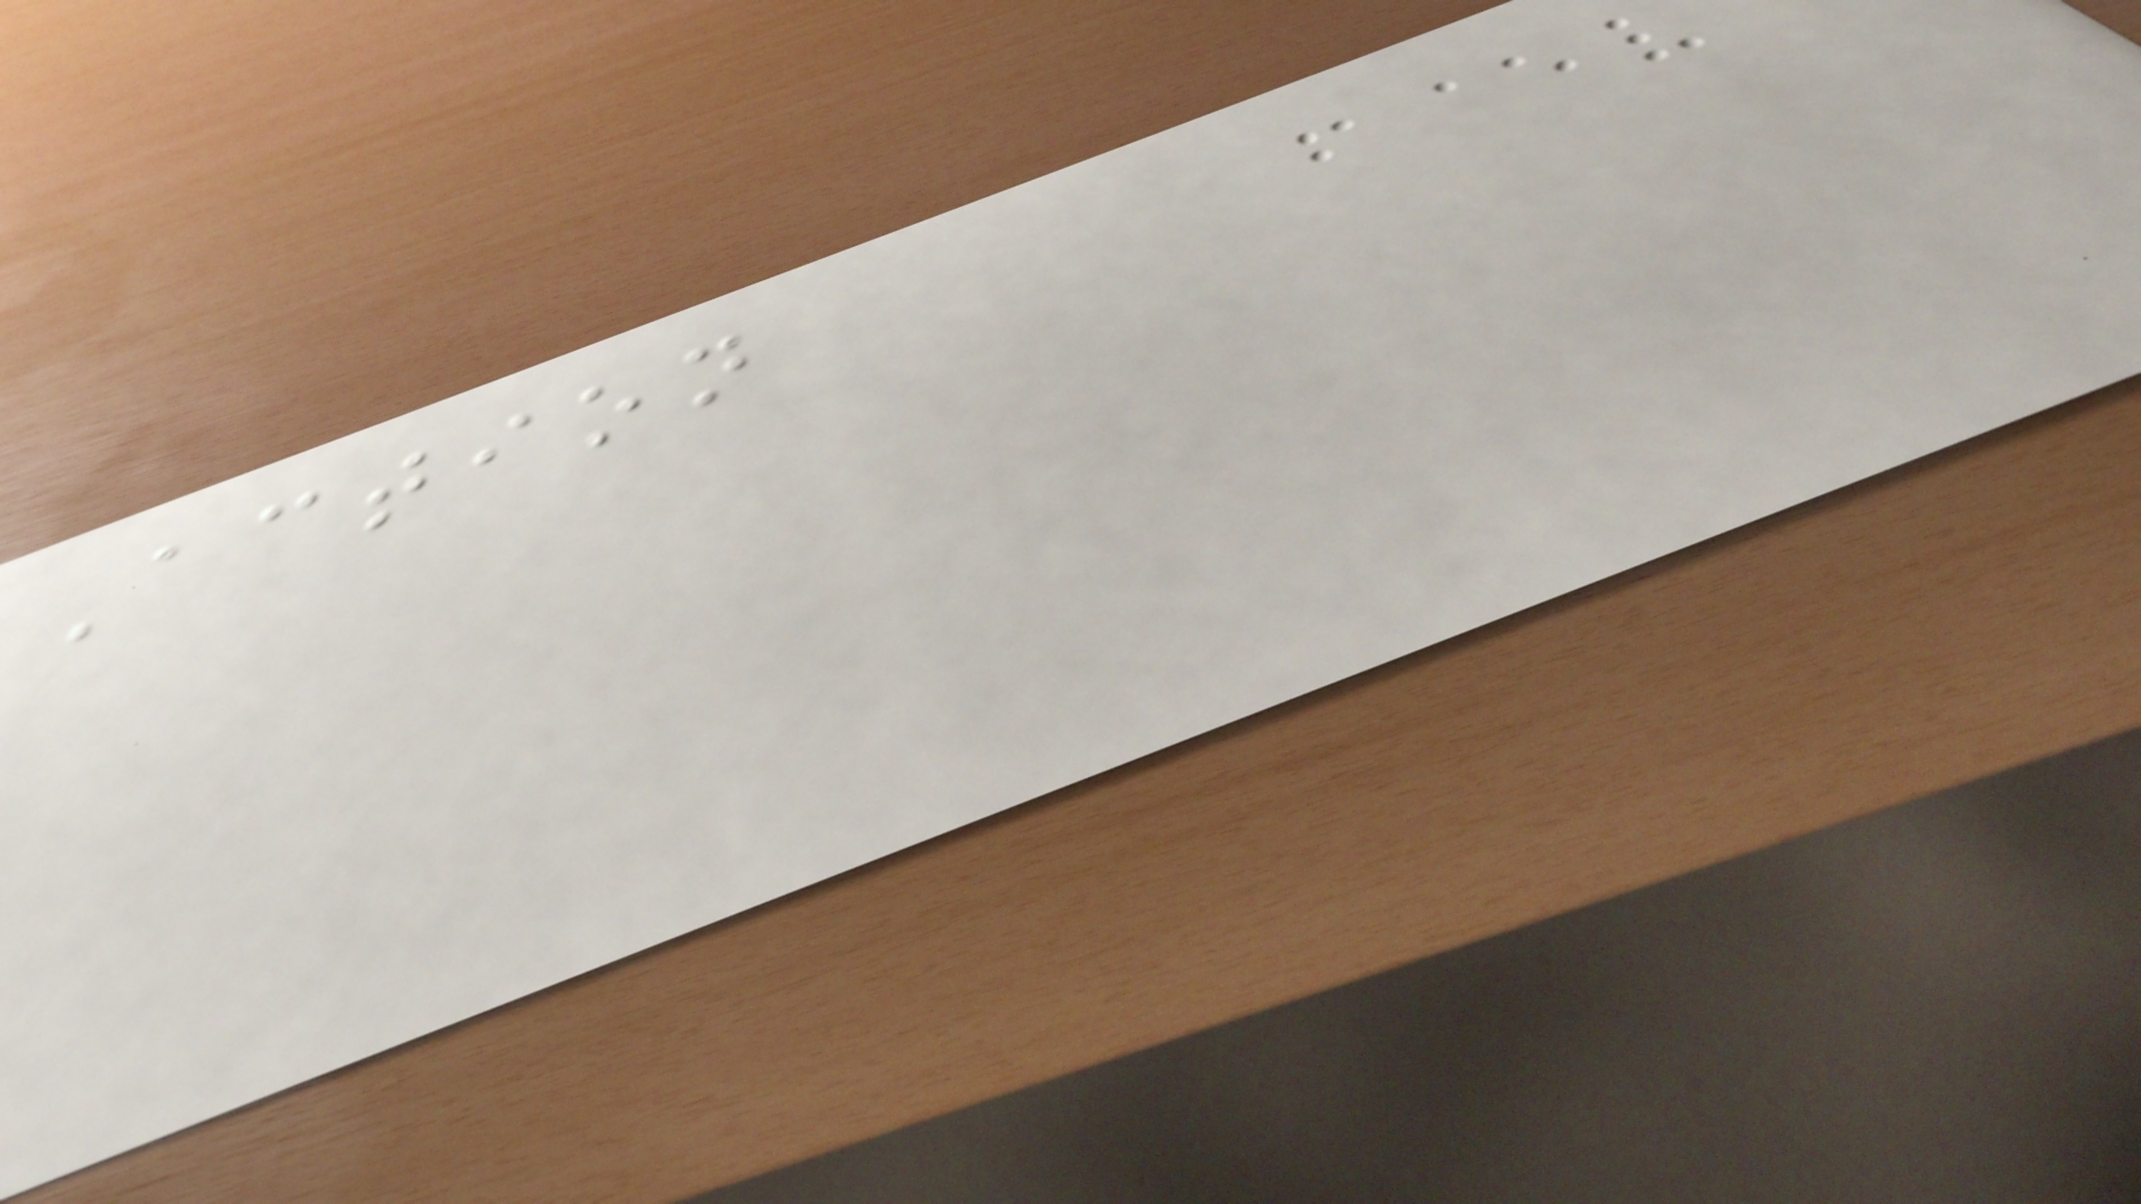Action
